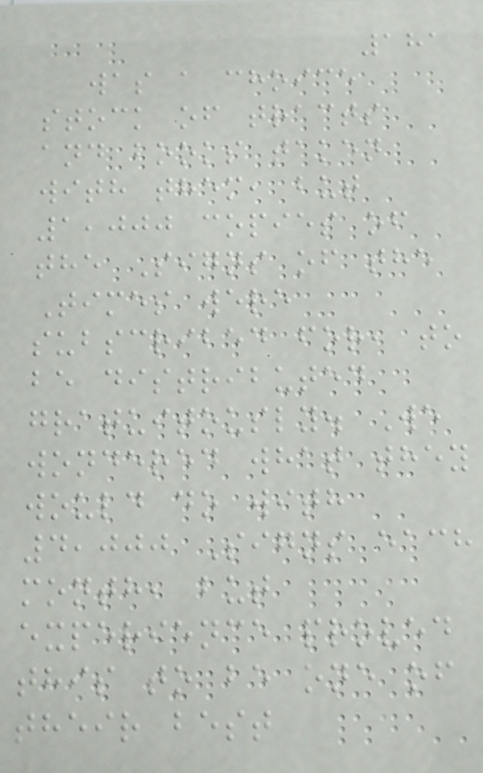181
was a choice
stock of tracts
and books taken
with them, but
1,000 copies of
the Signs of the
Times were
subscribed for, to
be distributed
gratuitously. We
wondered what they
would do with
4,000 Signs each
month, but
experience proved
this to be one of
their best
